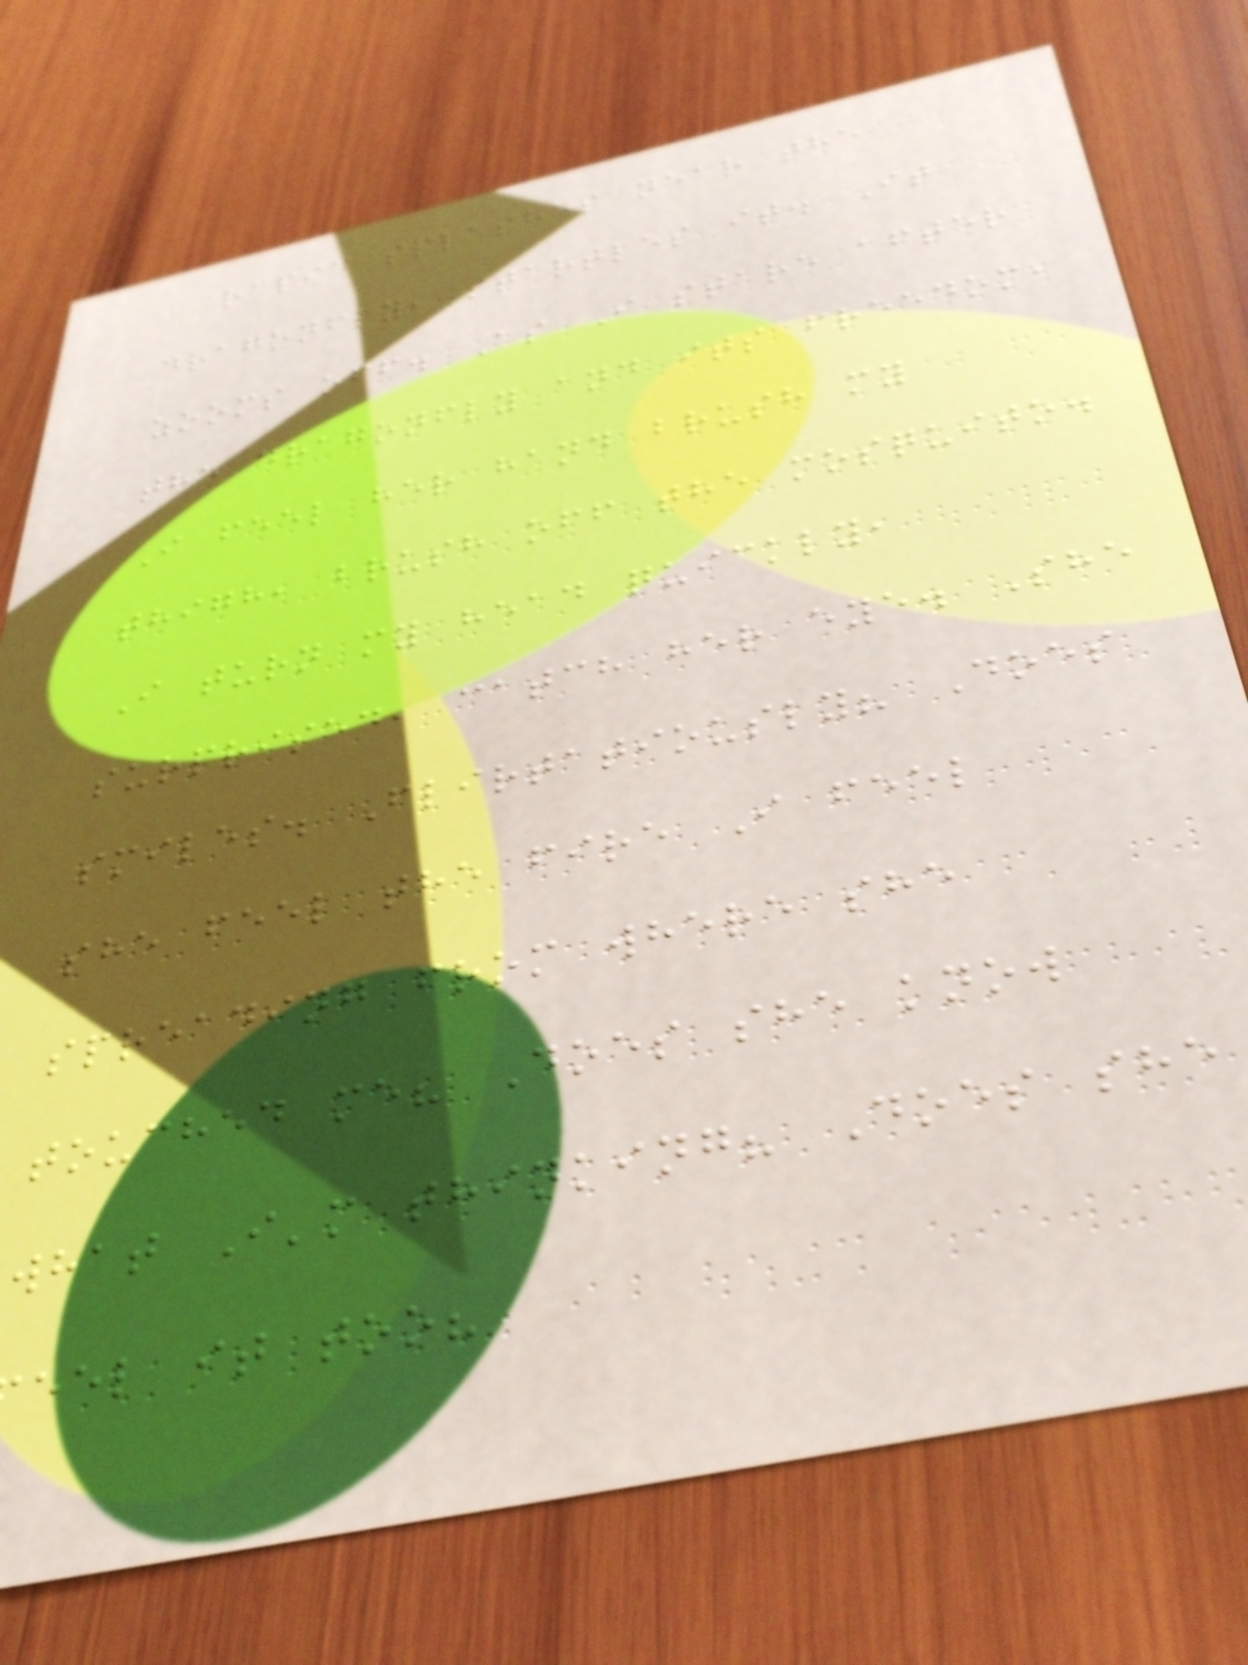rapid splashes near the
dragonfly, startles it. It
zooms off. As I stare after
the dragonfly and its freedom,
I feel her hand brush my
thigh, brush off the mosquito.
I turn my head quickly,
surprised, catch her eye. She
smiles. Flirtatiously? Does
she feel the fire I feel
spreading from where she
touched me? Does she know
what I'm thinking? Does she
eel it too?
